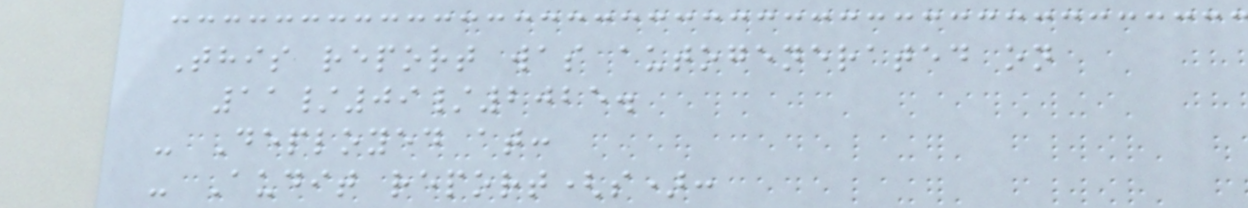This report was autogenerated on
11/09/2025.
- Deployed at:
- Audit report(s):
